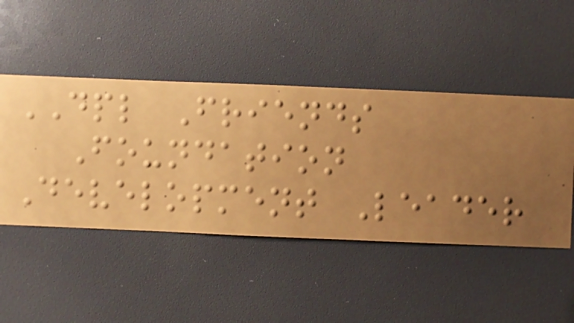DPL Friends
Foundation
Development Leader
